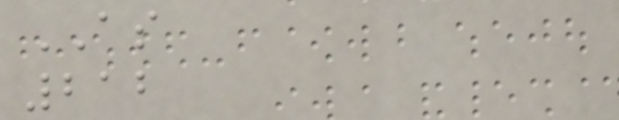AS
212
